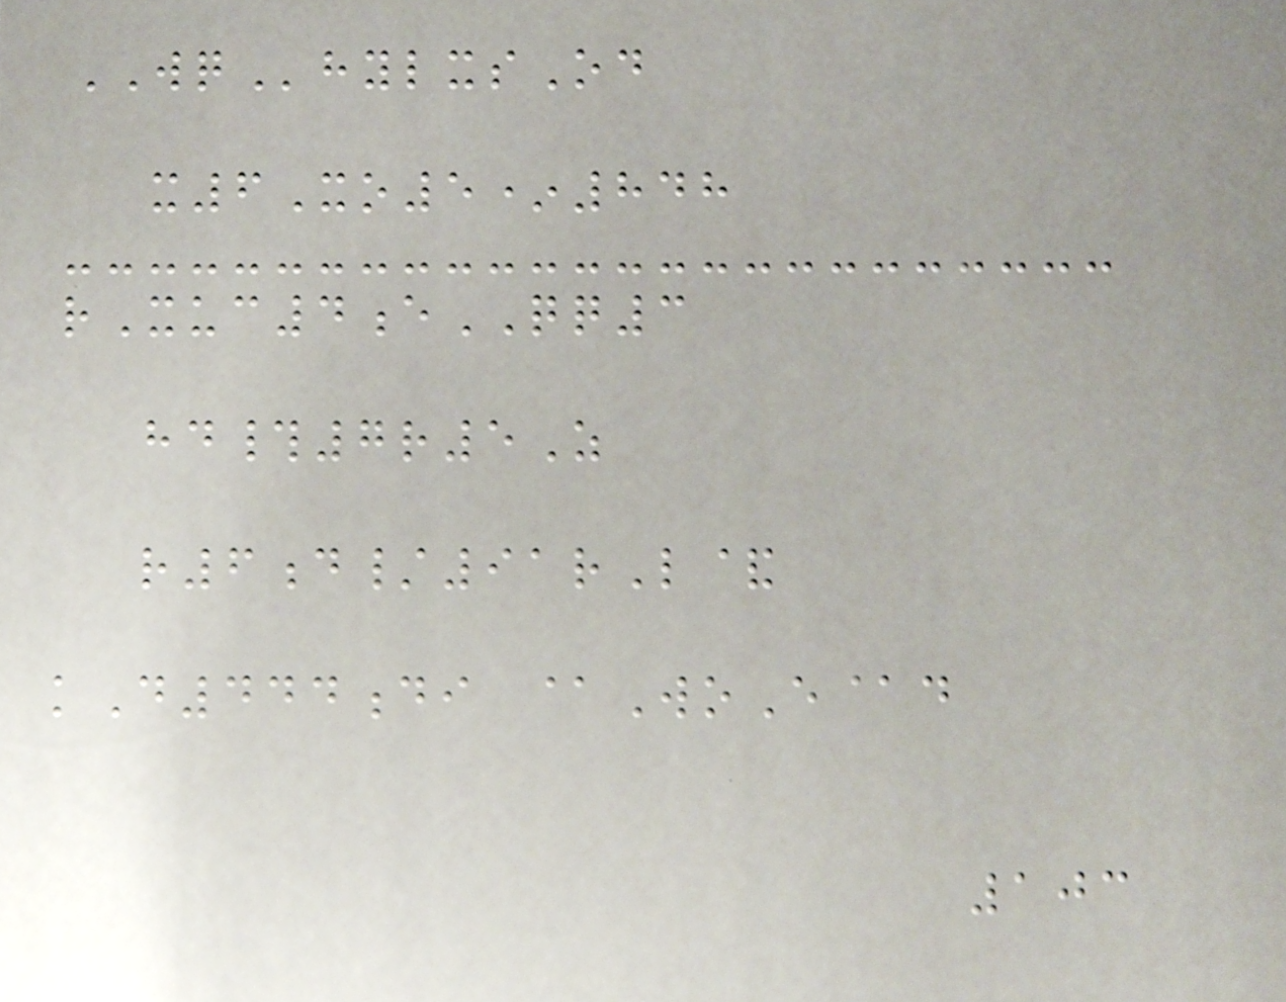WQhylxsOd
x6Xo5*848
rXuc4eQQ3
hd#7r5Z
r6d/91rL&
kD444di @WoE@d
103
